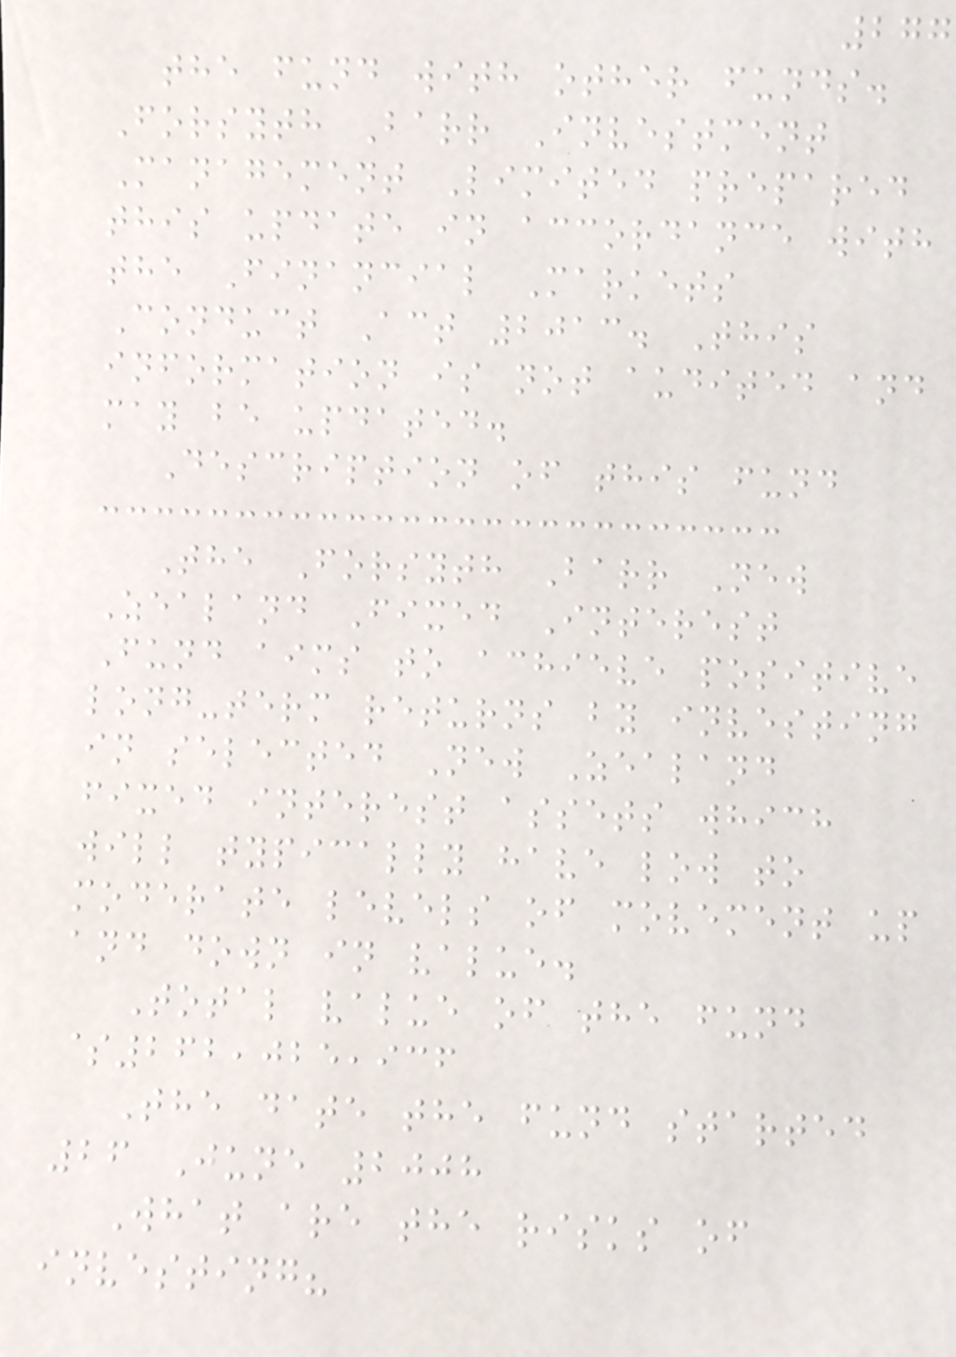277
the fund with other funds.
Forsyth Barr Investment
Management Limited prepared
this update in accordance with
the Financial Markets
Conduct Act 2013. This
information is not audited and
may be updated.
Description of this fund
The Forsyth Barr New
Zealand Fixed Interest
Fund aims to achieve positive
long-term returns by investing
in selected New Zealand
fixed interest assets which
will typically have low to
moderate levels of movement up
and down in value.
Total value of the fund
$262,025,936
The date the fund started
26 June 2008
What are the risks of
investing?
